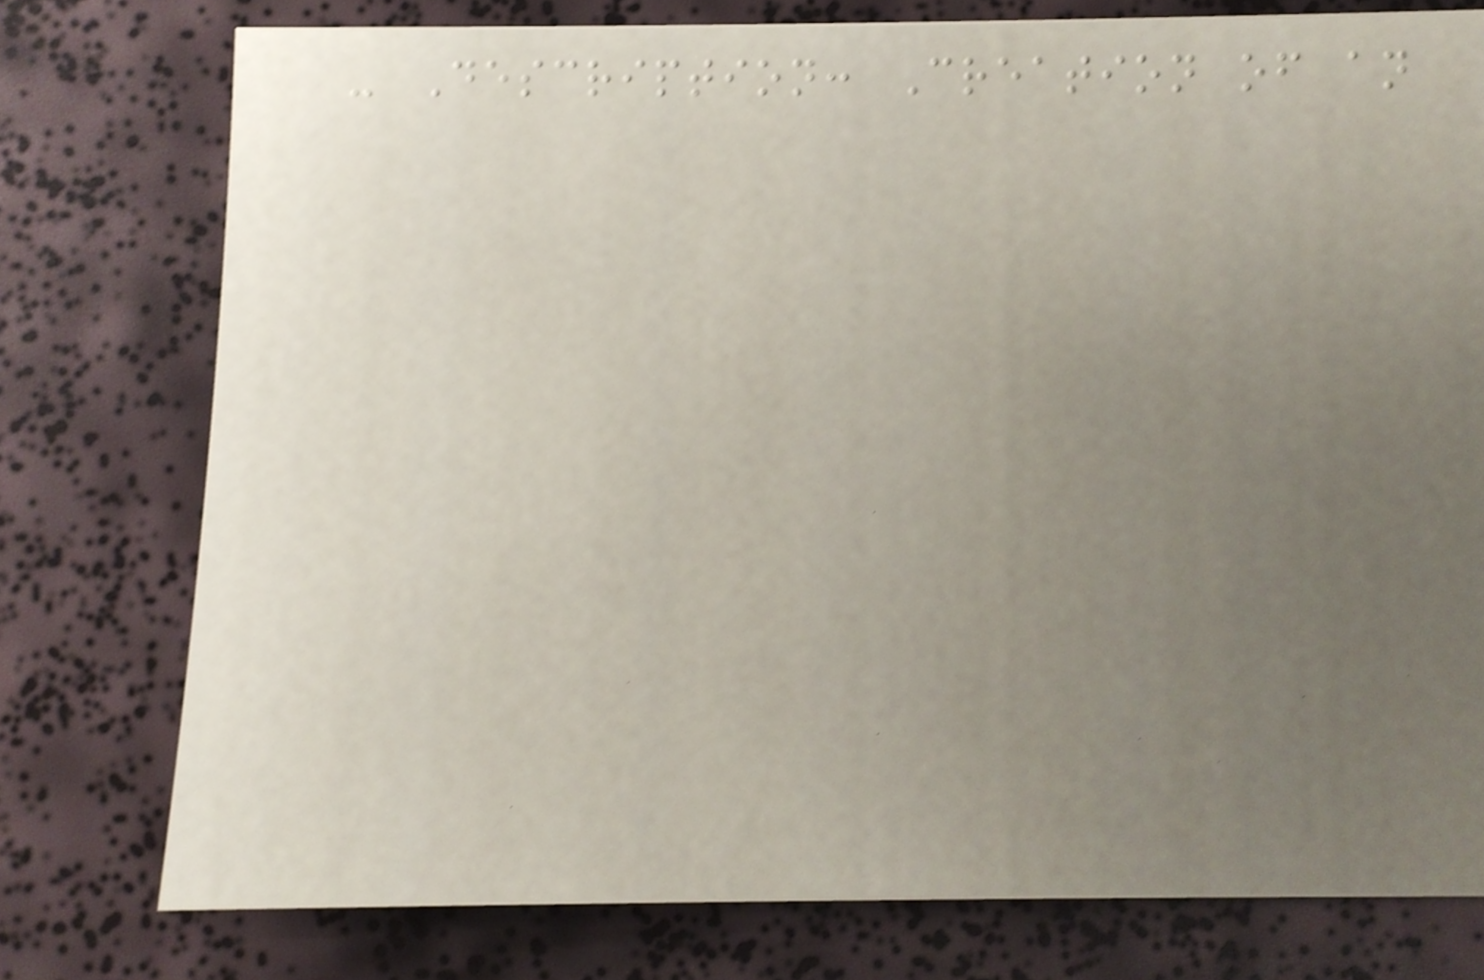- Description: Creation of an
